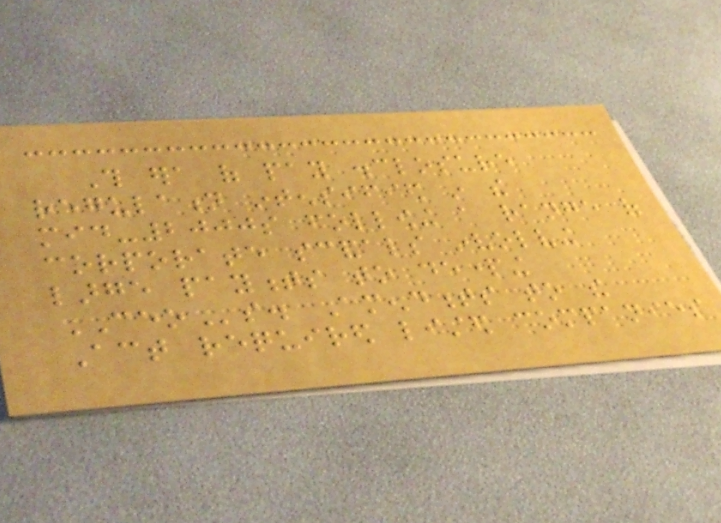This era of pay disclosure
regulation intensified in the
mid-2000s following a range of
corporate scandals involving
large payments to departing
CEOs. Amendments to the
Act required listed companies
